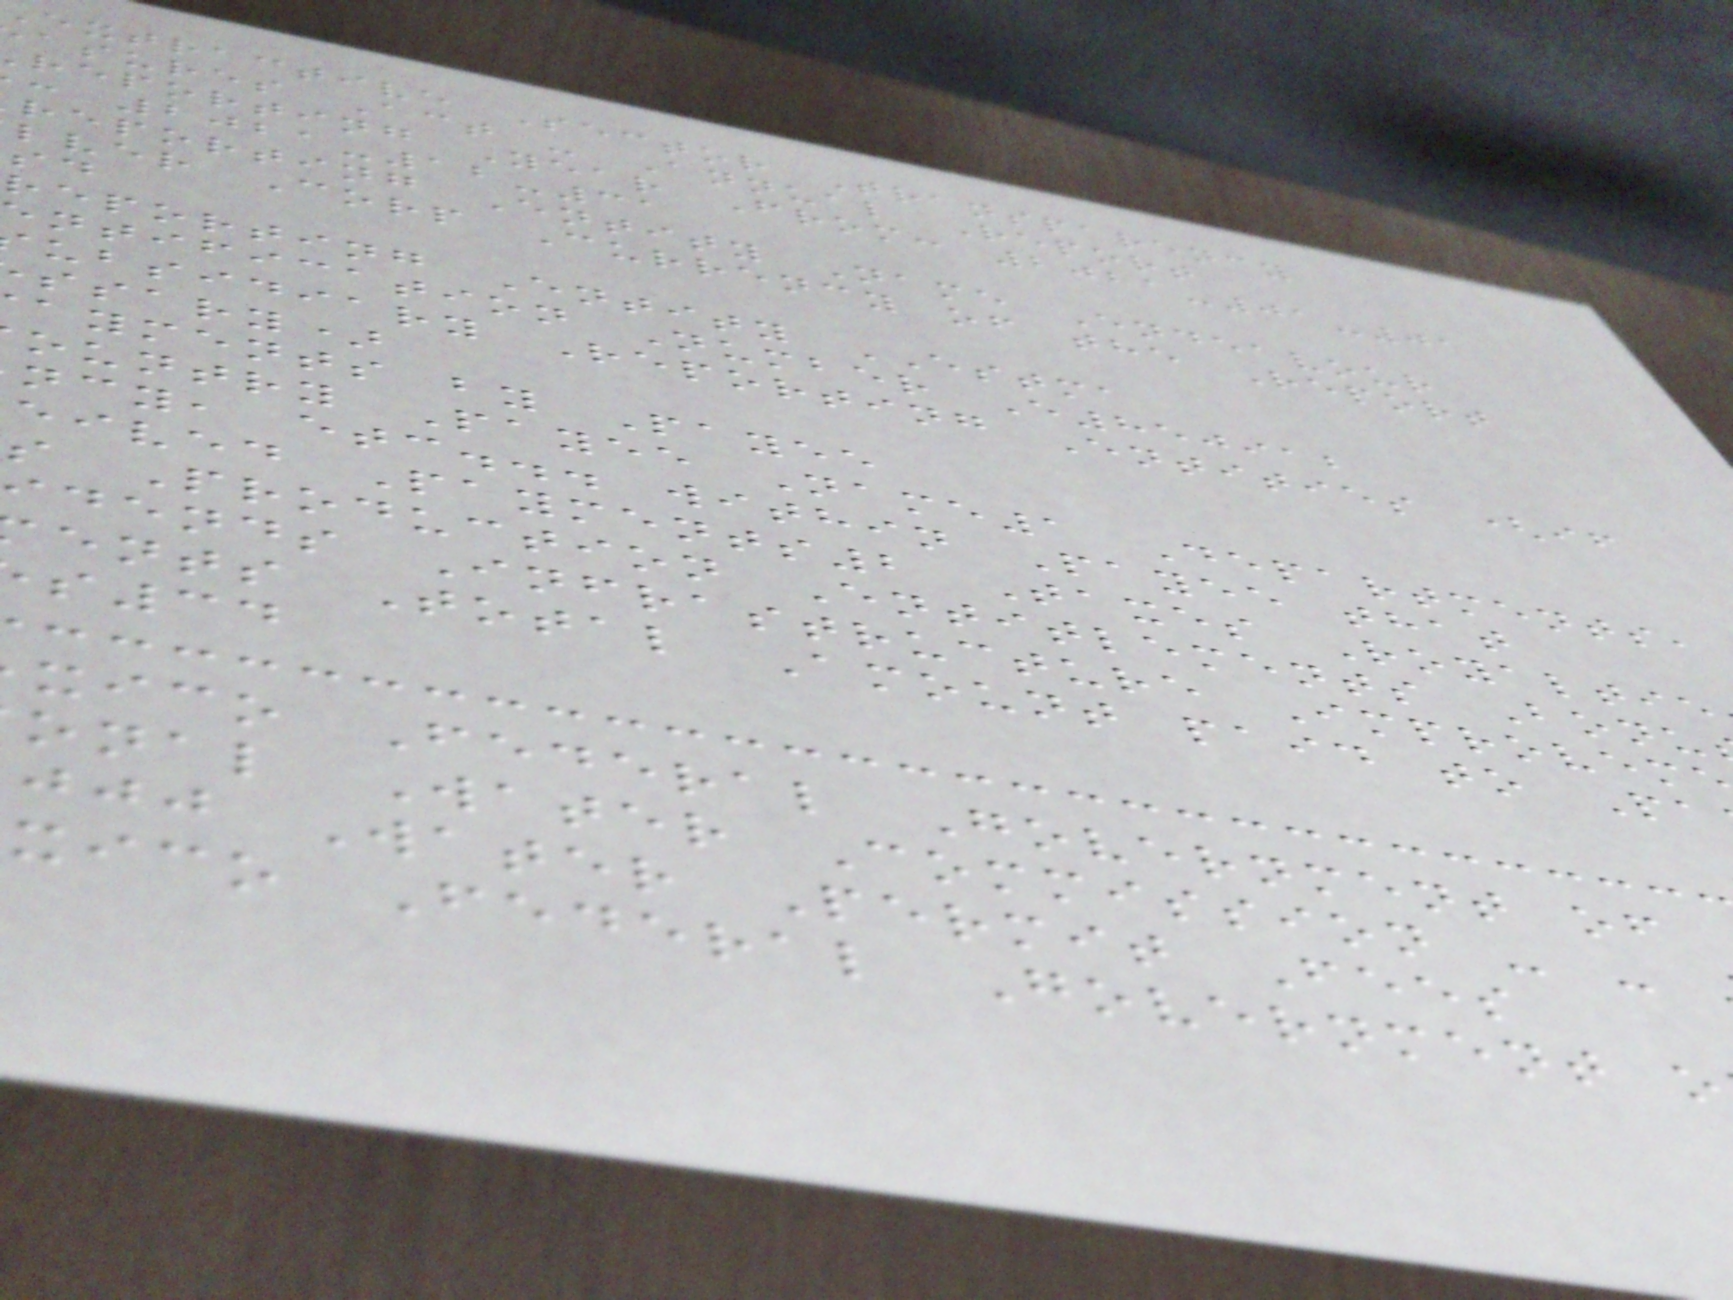extractive Sector Transparency
asures Act - Annual Report
reporting Year From: 2021-01-01
: 2021-12-31
reporting Entity Name Endeavour
lver Corp Currency of the Report
reporting Entity ESTMA
ntification Number E850912
ubsidiary Reporting Entities (if
ssary)
ayments by Payee
ountry Payee Name1 Departments,
ncy, etc... within Payee that
eived Payments2 Taxes Royaltie
s Production Entitlements Bonu
dends Infrastructure Improvem
ents Total Amount paid to Pa
s34
xico Federal Government of
onal Water Commission - -
jjj Water Permit Fees
xico Federal Government o
